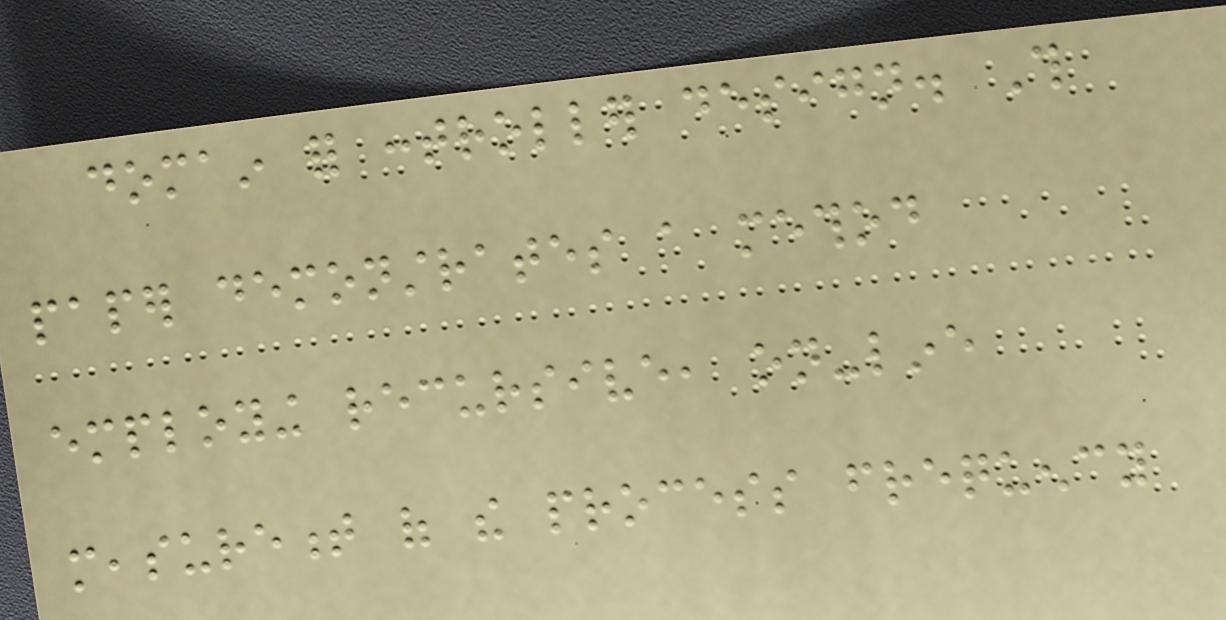domain for controller design. This
paper demonstrates a method
employing recursive, on-line
measurement of the process frequency
